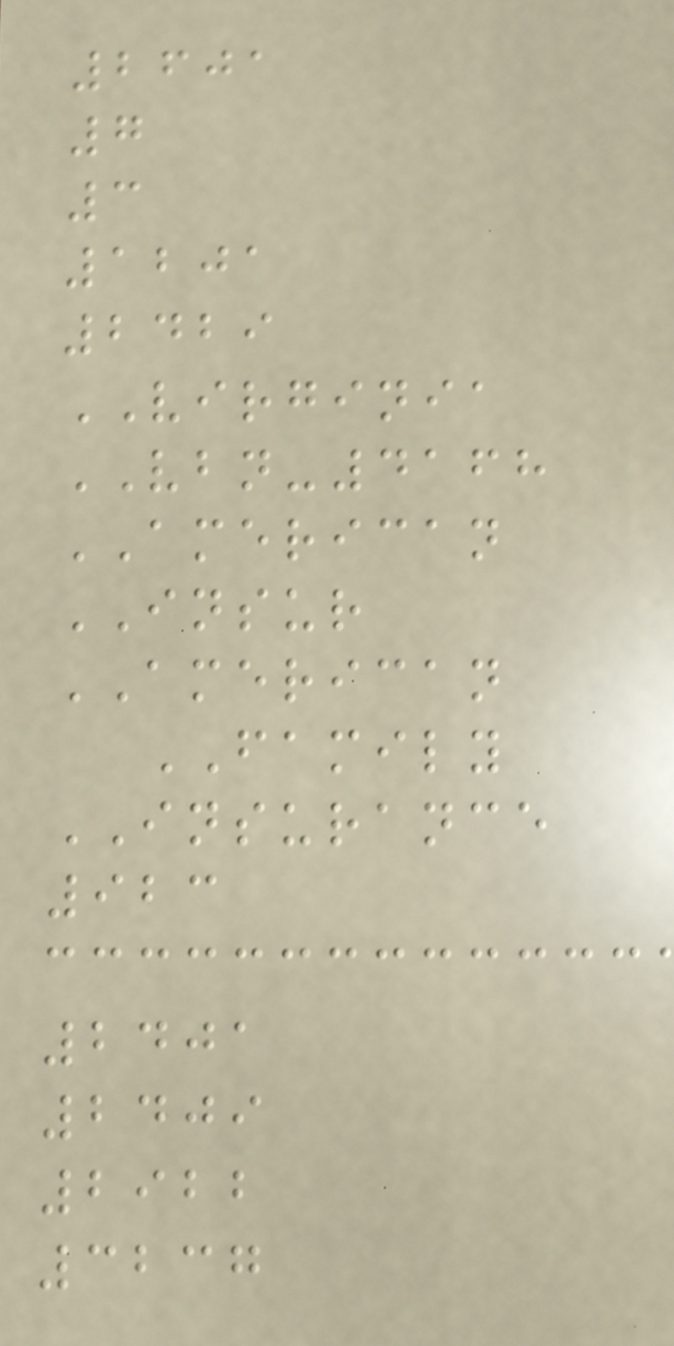2601
7
3
1201
2429
VIRGINIA
VBN-4168
AMERICAN
INSUR
AMERICAN
FAMILY
INSURANCE
923
2401
2409
2922
3237
